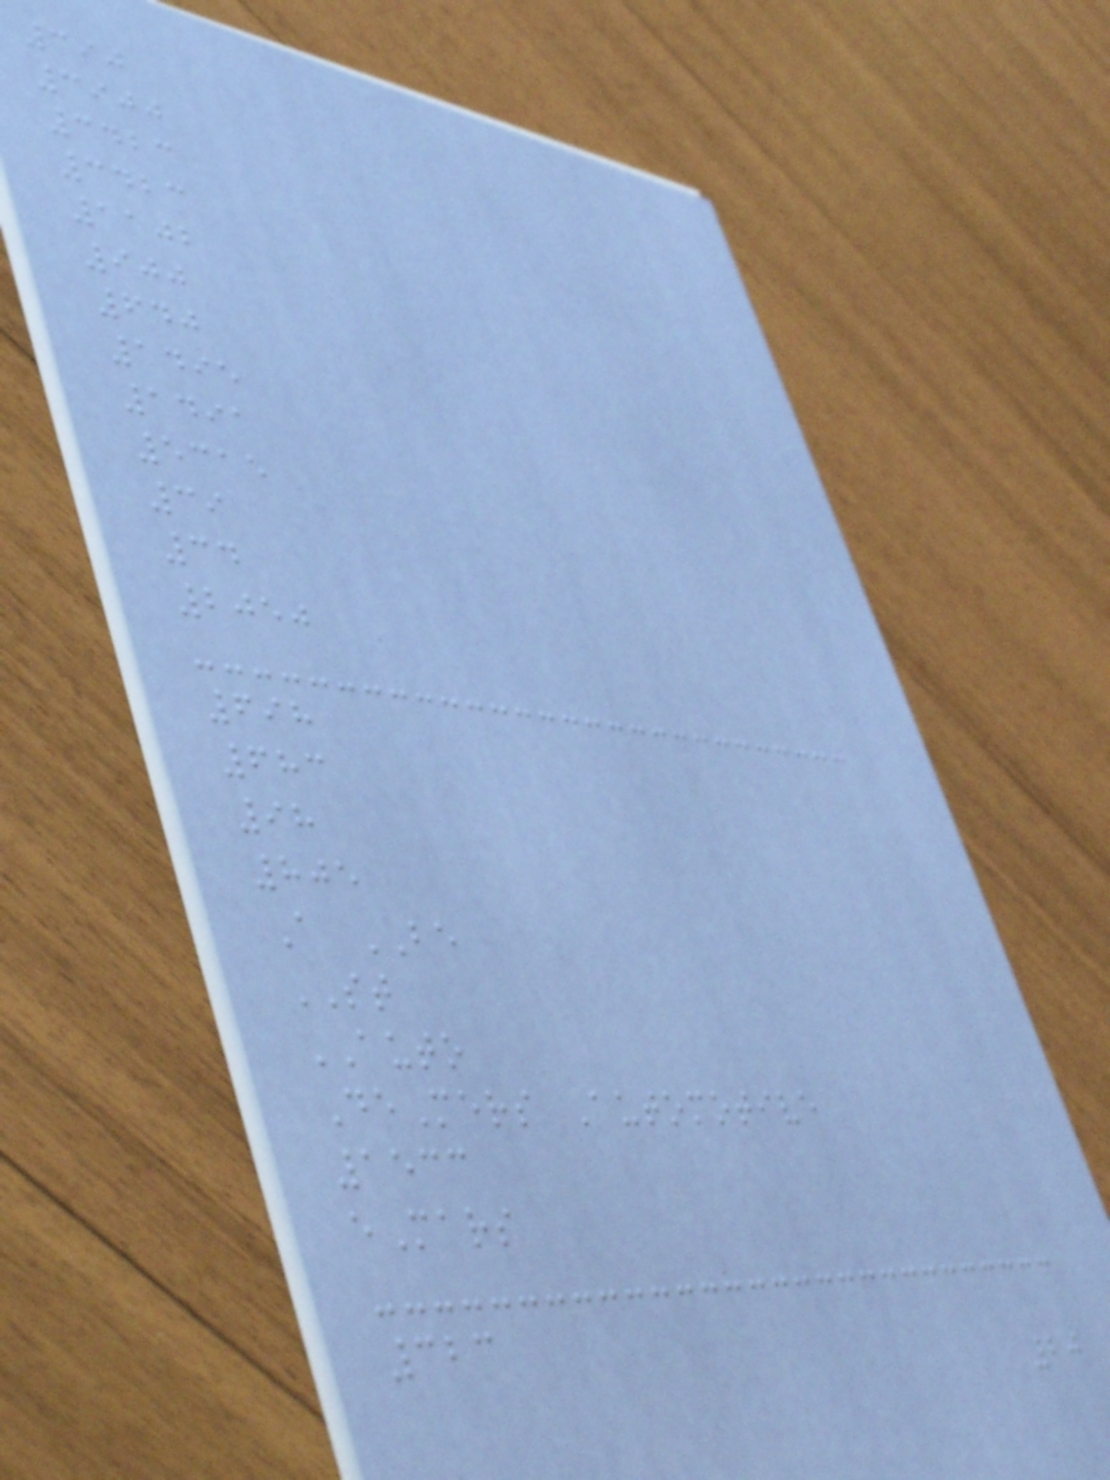390
3900
3423
3423
1102
900
640
1495
1491
5315
39
34
2050
698
683
98
805
A BE
ST
AUTO
DeMers Automotive
1533
eMars
323
20
